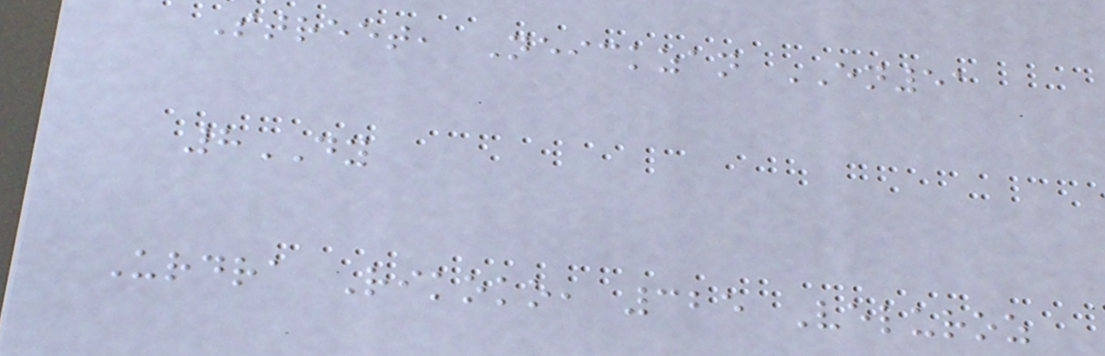Street, Neickzan EN51
8DY
Urdra Rikoko, 325 Veluroz
